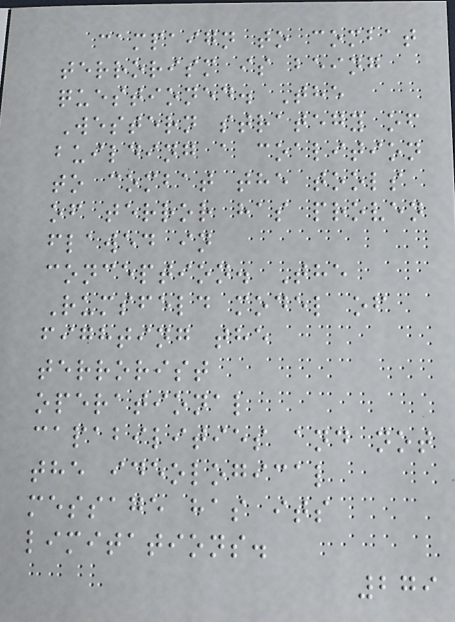campaign to combat
terrorism is being
questioned. The
Western strategy of
building a coalition
to combat the tools
of terror has proven
flawed in
conception. The
Rumsfeld model of
fighting the
terrorist
operational
capabilities and not
the ideological
message has its
limitations.
279
